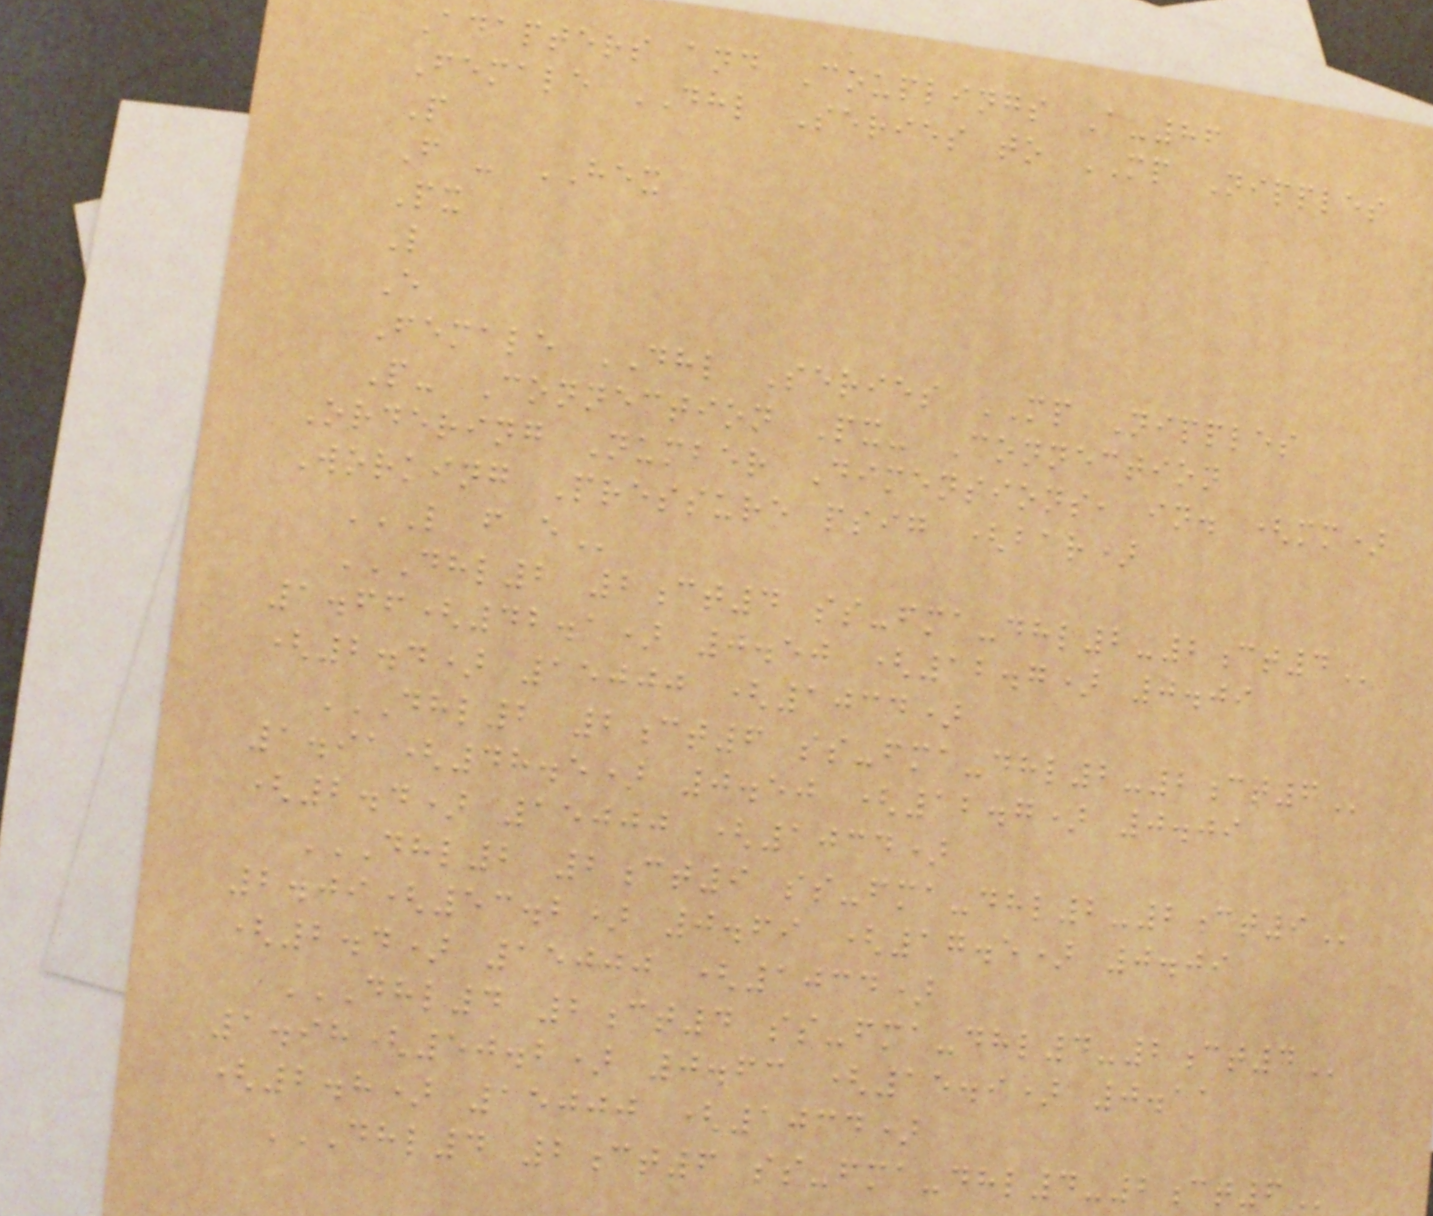Adapters and Couplings A-86
Female DHL Series to MP Nipples
P
F - HEX
Px
L
E
Female DHL Series MP Nipples
P- Connection Px- Connection
Ordering Number Dimensions, in. (mm)
Working Pressure psig (bar)
L F E
DHL2 2CT4 SS-FMA-DHL2-2CT4
1.66(42.1) 0.50 (12.7) 0.09
(2.4) 15000 (1034)
DHL2 2CT6 SS-FMA-DHL2-2CT6
1.91(48.5) 0.50 (12.7) 0.09
(2.4) 15000 (1034)
DHL2 2CT9 SS-FMA-DHL2-2CT9
2.09(53.2) 0.69 (17.5) 0.09
(2.4) 15000 (1034)
DHL4 2CT4 SS-FMA-DHL4-2CT4
1.98(50.2) 0.63 (15.9) 0.11
(2.8) 15000 (1034)
DHL4 2CT6 SS-FMA-DHL4-2CT6
